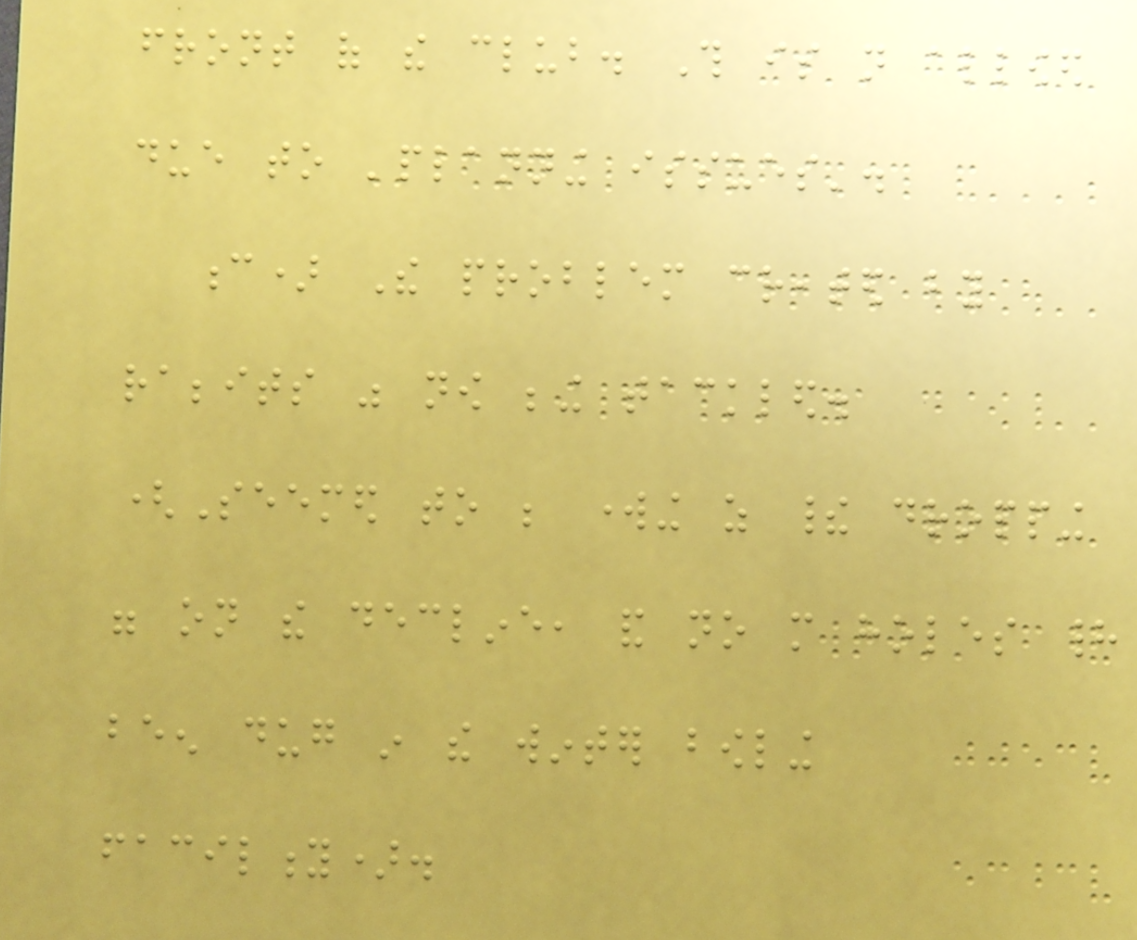front of the club. This is not allowed
due to 'planning issues'.
c) The problem created by
rabbits was now being tackled.
(Seemed to be working as their dropping
were on the decline, and no more holes had
been dug in the winter bowling
facility).
